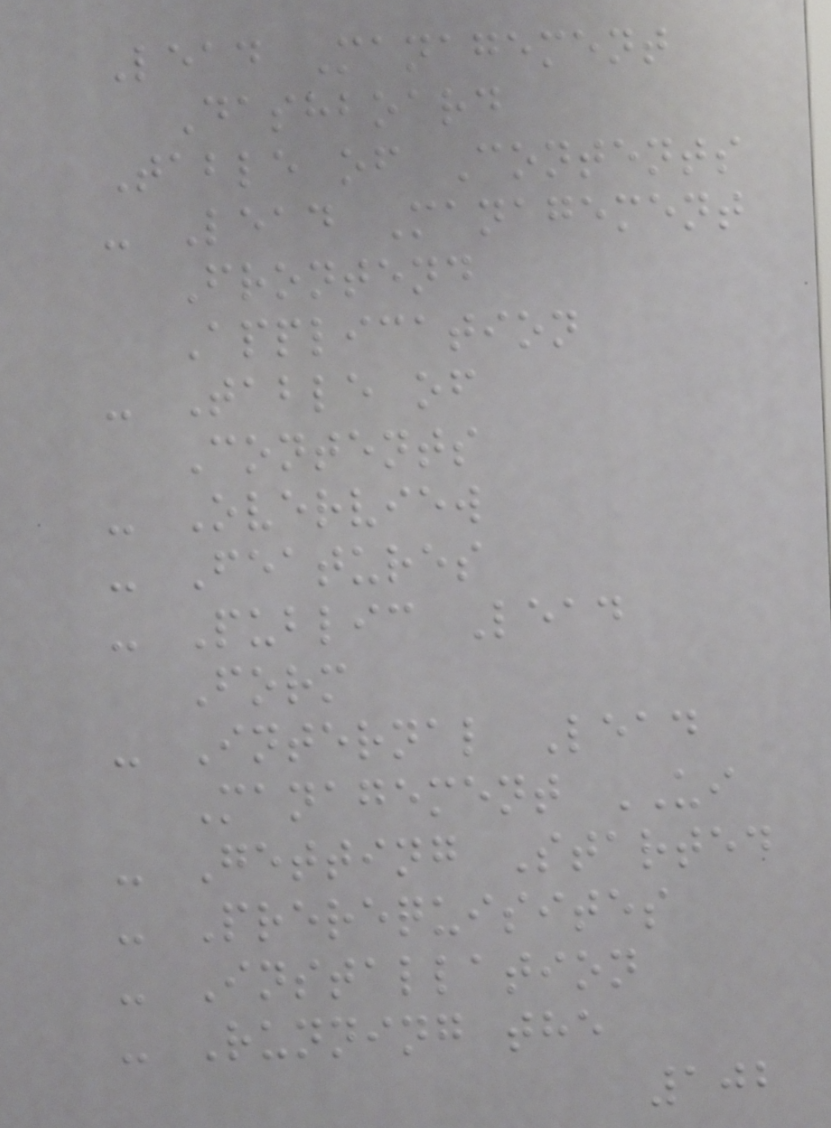Lead Management
Dashboard
Table of Contents
- Lead Management
Frontend
Application
- Table of
Contents
- Overview
- Features
- Public Lead
Form
- Internal Lead
Management UI
- Getting Started
- Prerequisites
- Installation
- Running the
102
